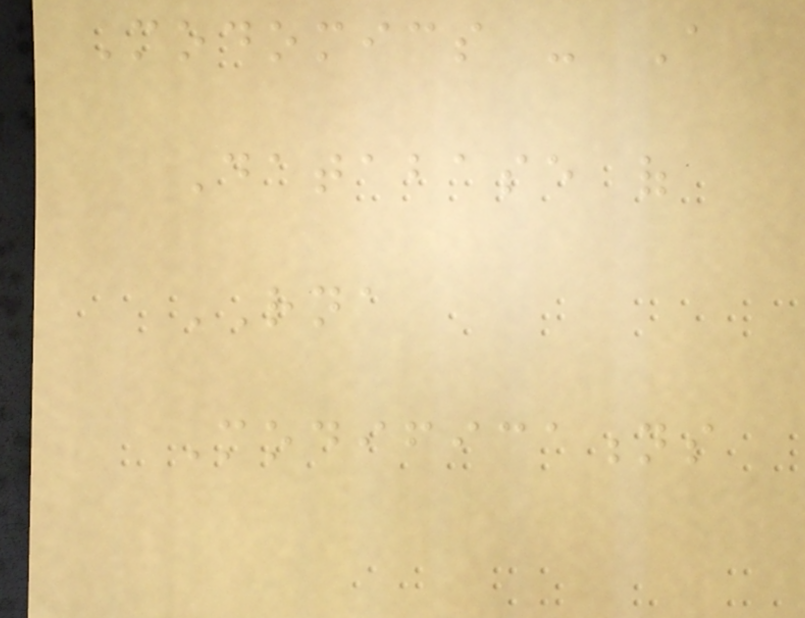Modomics - A
Database of
RNA
Modifications
